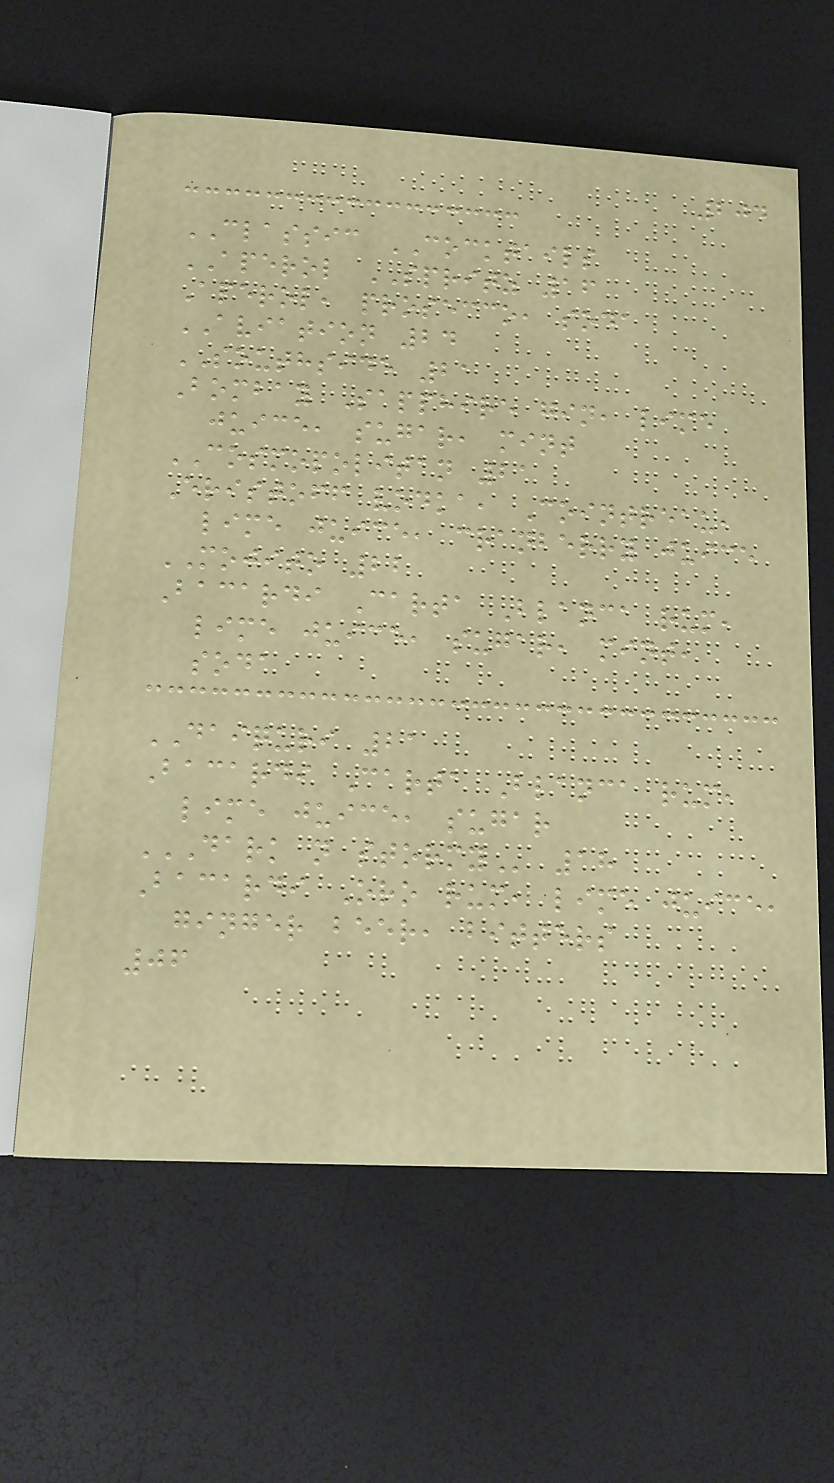204
CLASSIC COCKTAILS
APEROL SPRITZ 16
Aperol, prosecco, soda
AVIATION 24
SOUTHSIDE 21
Bombay Sapphire gin, lime
juice, sugar, mint
COSMOPOLITAN 21
Eristoff vodka, Cointreau,
lime juice, cranberry juice
MOJITO 22
Bacardi Carta Blanca rum,
lime juice, sugar, mint,
soda
DAIQURI 21
Bacardi Carta Blanca rum,
lime juice, sugar
DARK N STORMY 18
Bacardi Oro rum, lime juice,
ginger beer, bitters
06
